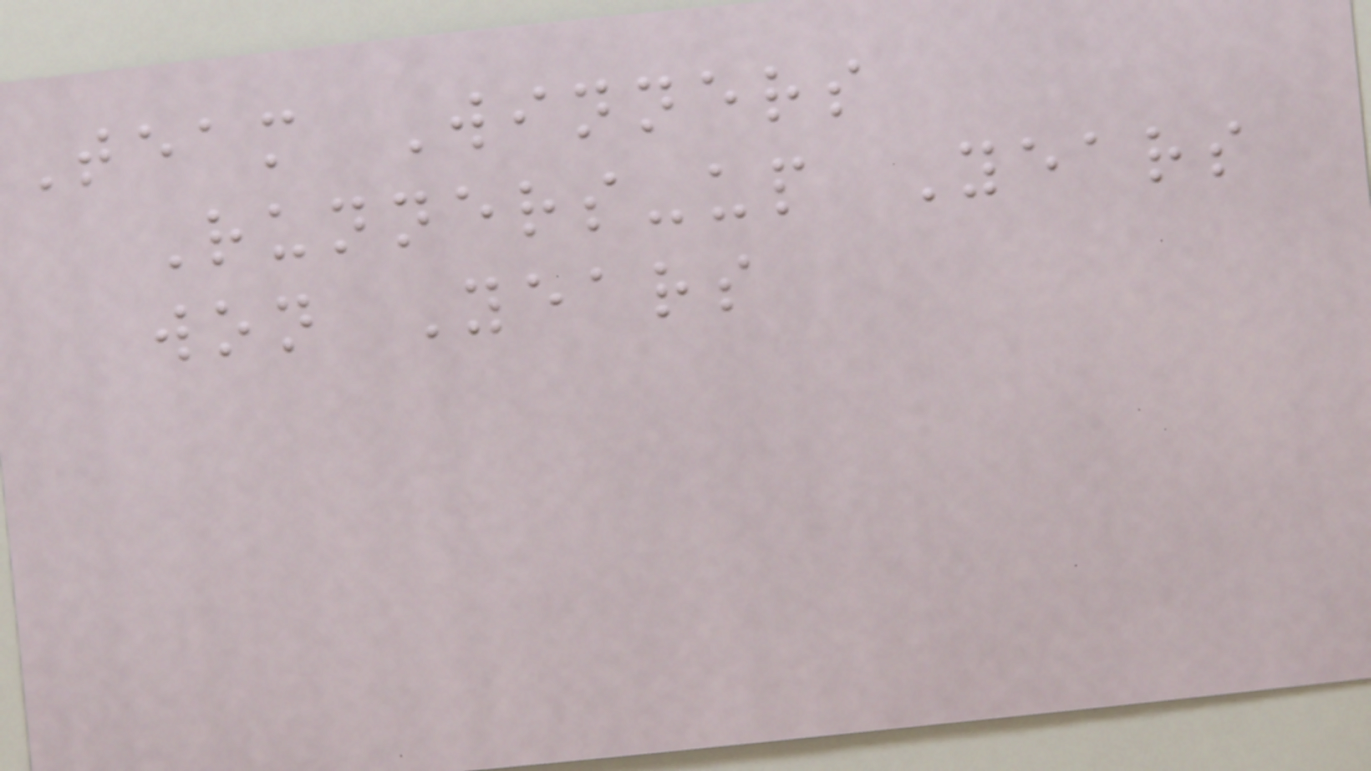Team Winners
Runners-up Years
won Years
